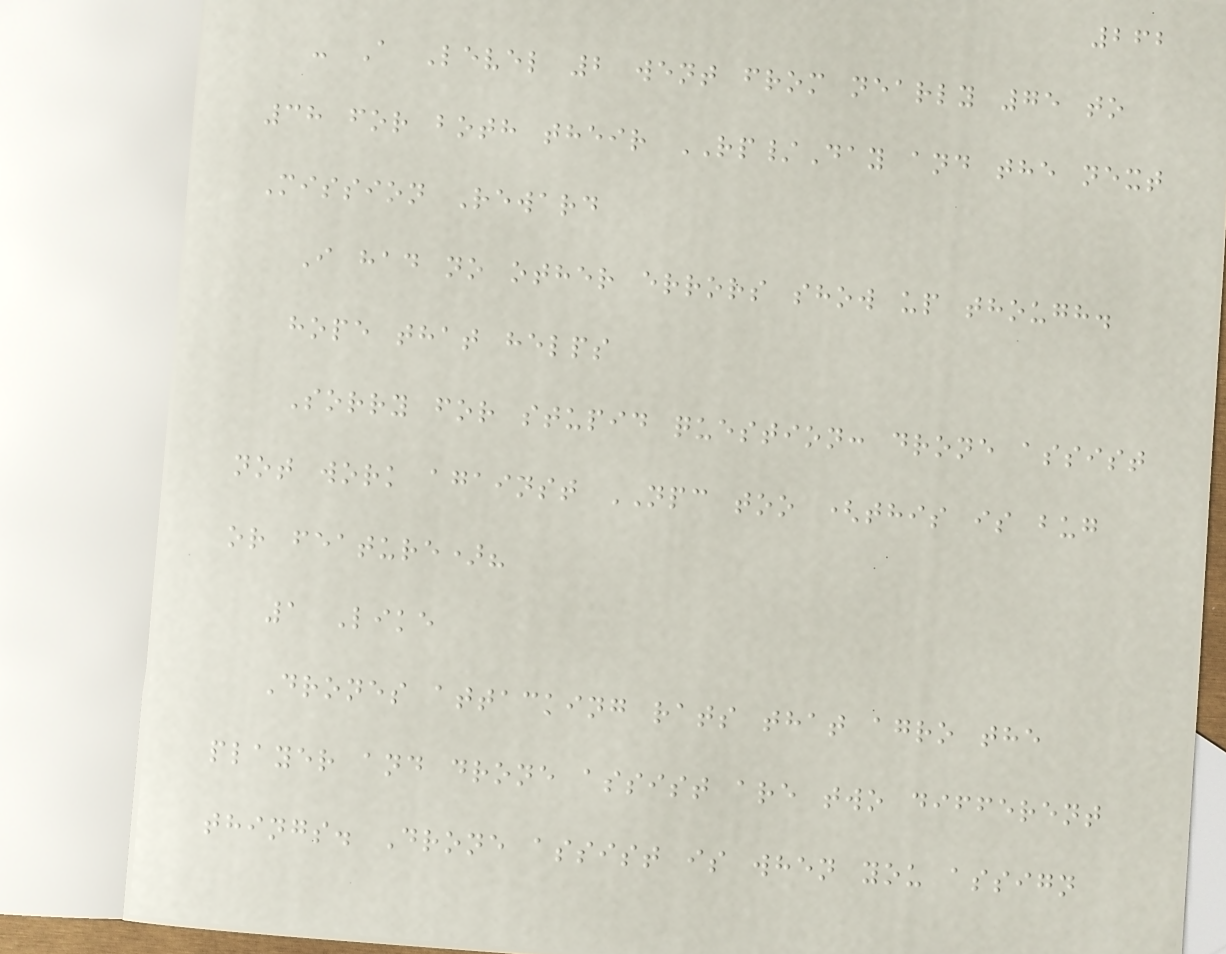262
- A Level 2 went from nearly 75 to
38 for both their RP/Day and the next
Mission Reward
I had no other errors show up though.
hope that helps
Sorry for stupid question: drone assist
not work against NPC too (this is bug
or feature)?
1 Like
Drones attacking rats that agro the
player and drone assist are two different
things. Drone assist is when you assign
